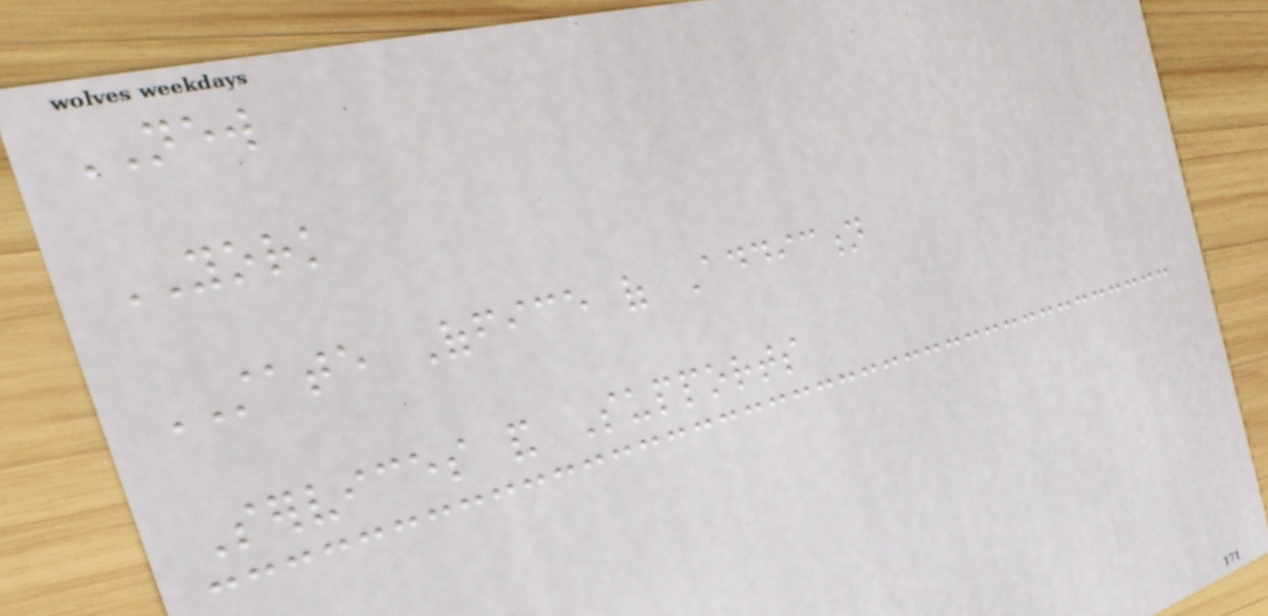NEW
YORK
STATE Office of Addiction
Services and Supports
